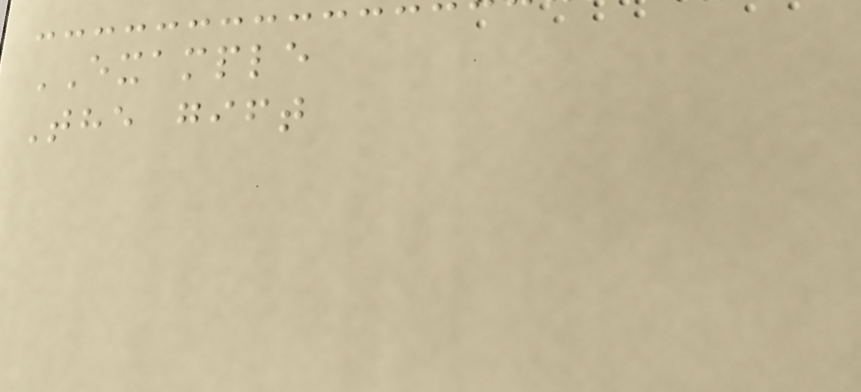EXAMPLE
The gift
